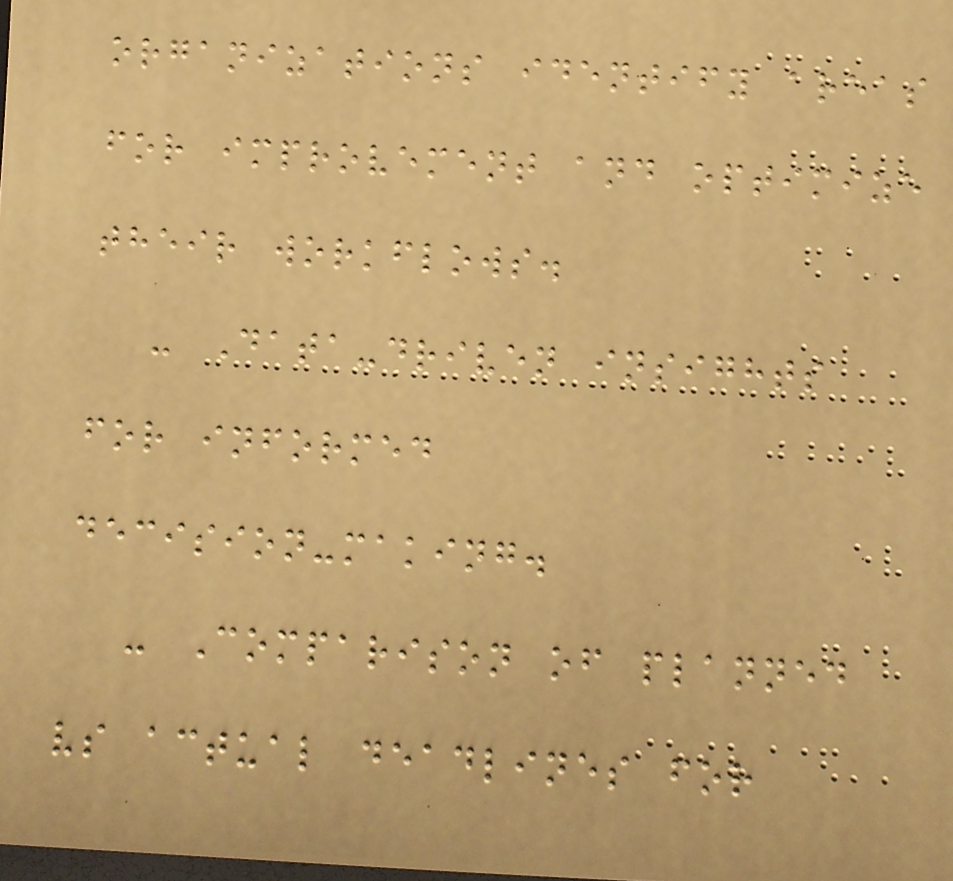organizations identify areas
for improvement and optimize
their workflows.
- Data-driven insights
for informed
decision-making.
- Comparison of planned
vs actual deadlines for
